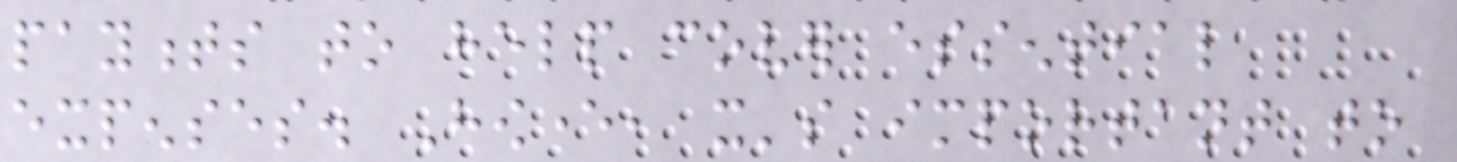payments to help cover essential
expenses. However, it's important to
